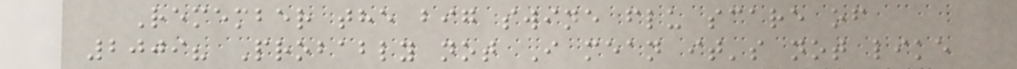Remember the big swine flu scare of
2009? Probably not I mean it's not like
